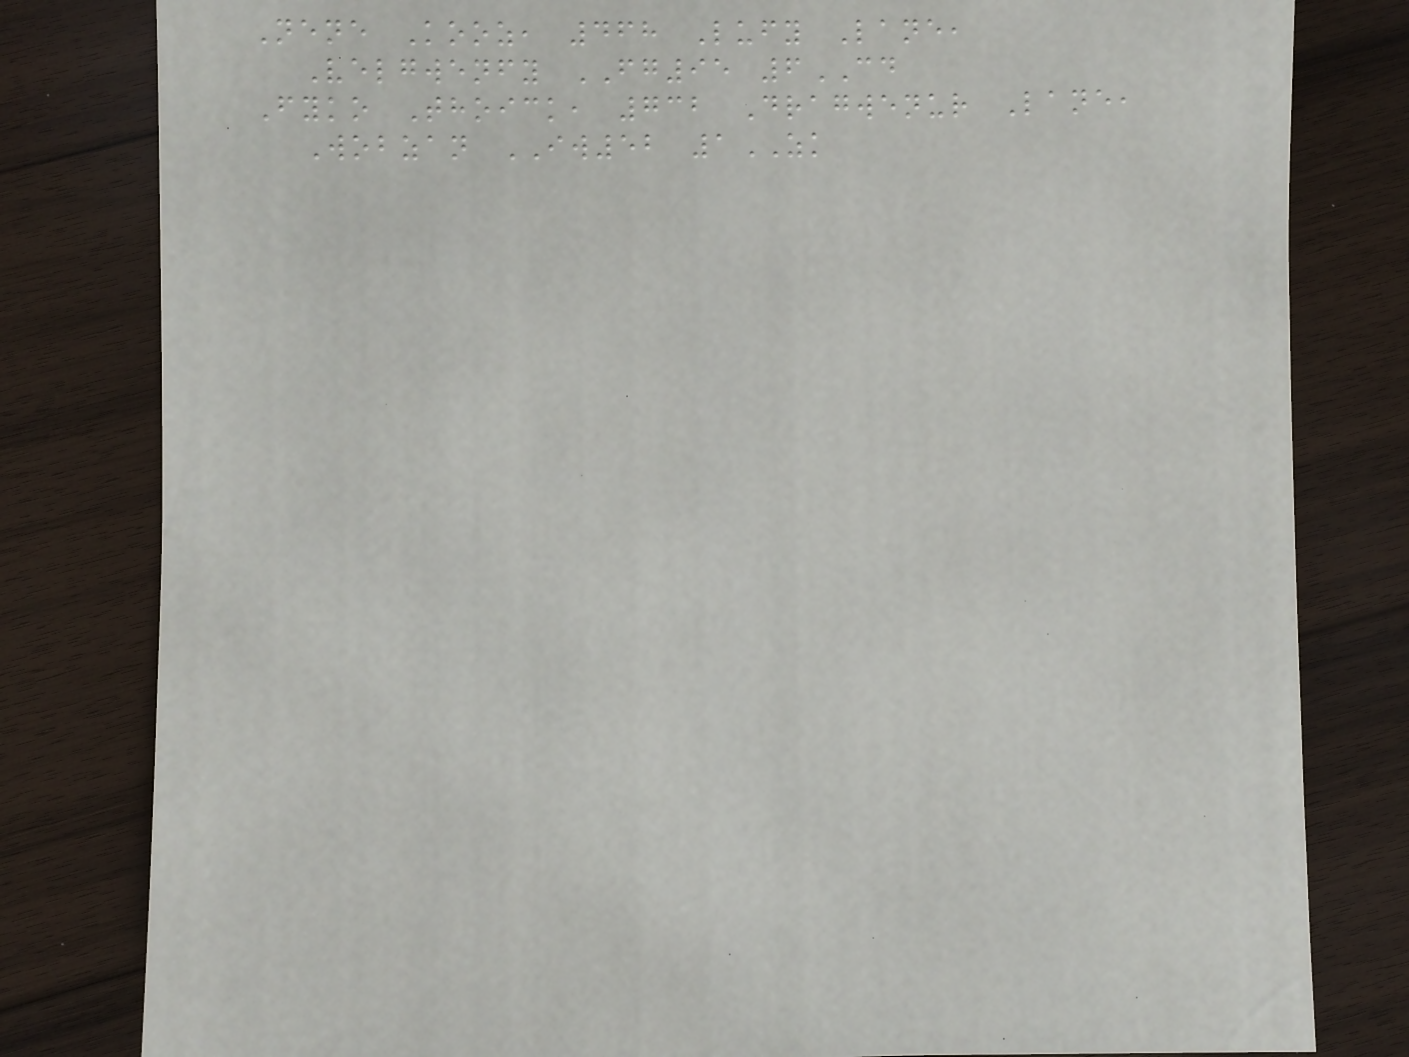Nene Kooz, 468 Lufy Lane,
Velgwenfy FG95 6CD
Fyko Thoick, 732 Dragwenur Lane,
Wobzan IW52 1ZK
